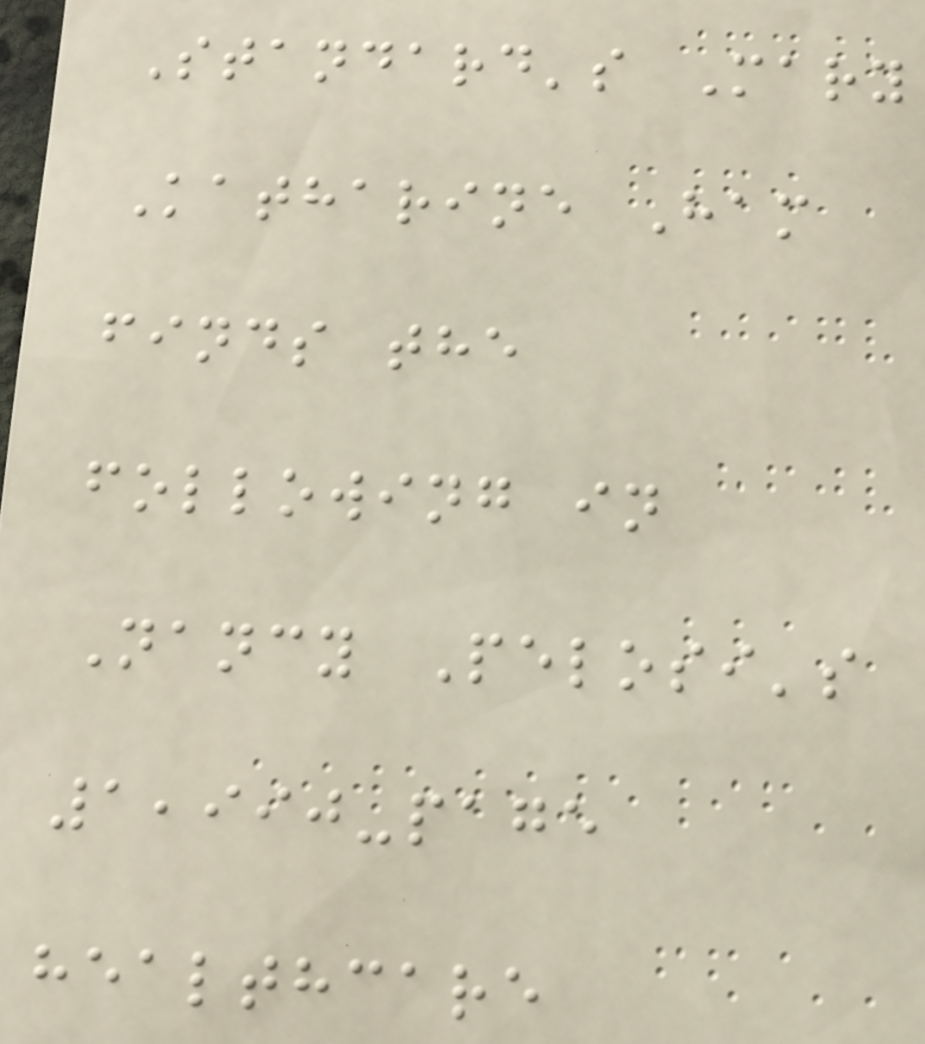Standard's Mary
Katharine Ham
finds the
following in
Nancy Pelosi's
1,990-page
healthcare
